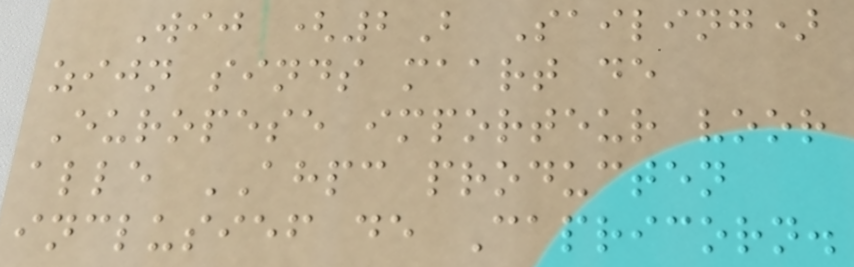Wij (2B Sailing)
zijn sinds maart de
Europese importeur voor
alle AHPC producten
inclusief de Capricorn.
